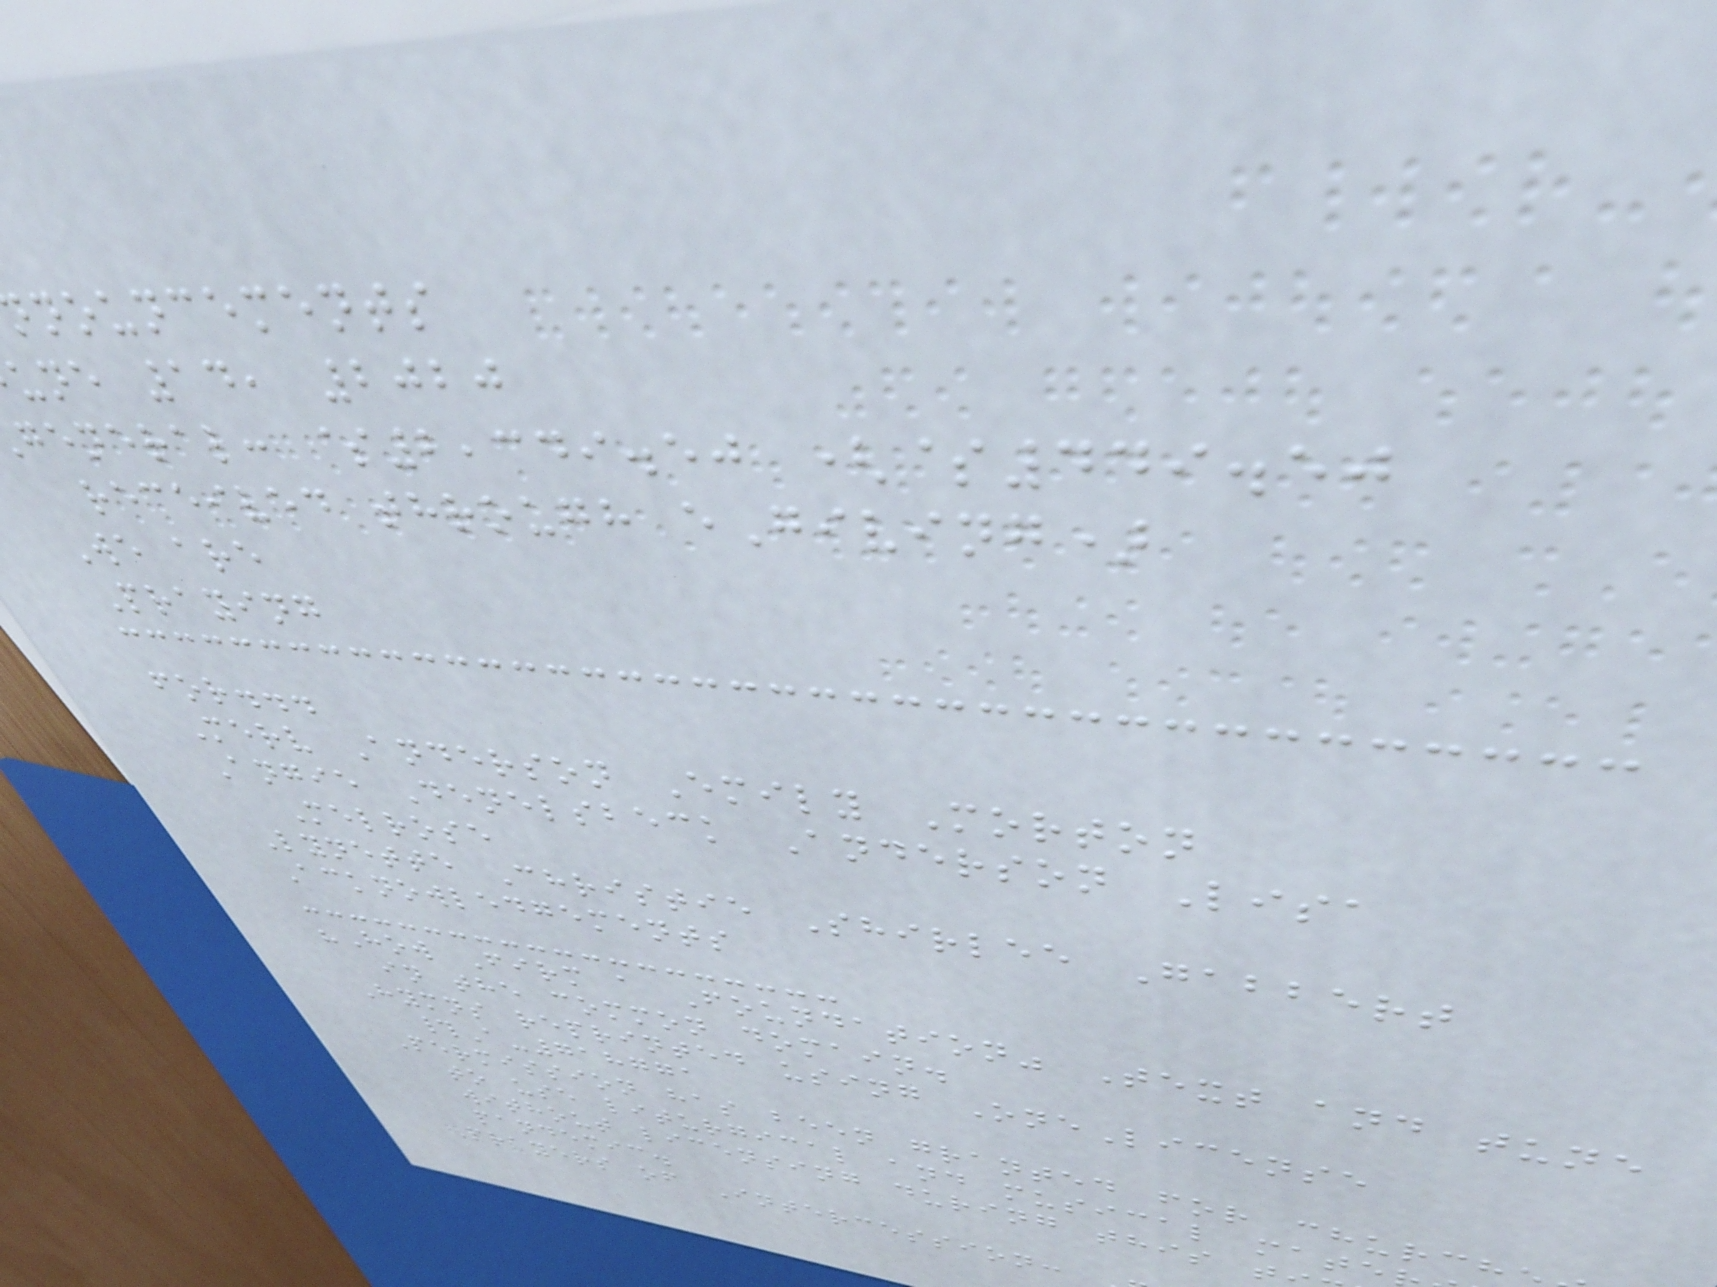nouncements
une 14, 2020
general: $2,349.50 ($449.50
received through eGiving)
We are
Praying
for...
Merv Anderson Emily Morton
Angie Denelsbeck Anderson Lisa
Melrose
Lynette Christie Shirlee Gabbert
Acknowledgements
"How Firm a Foundation" Text and tune
in the common domain.
Hymns reprinted using OneLicense
#A-718771
Permission has been granted for church
to use liturgical and musical mate
without licensing during this t
pandemic.
Prayers of Intercession:
